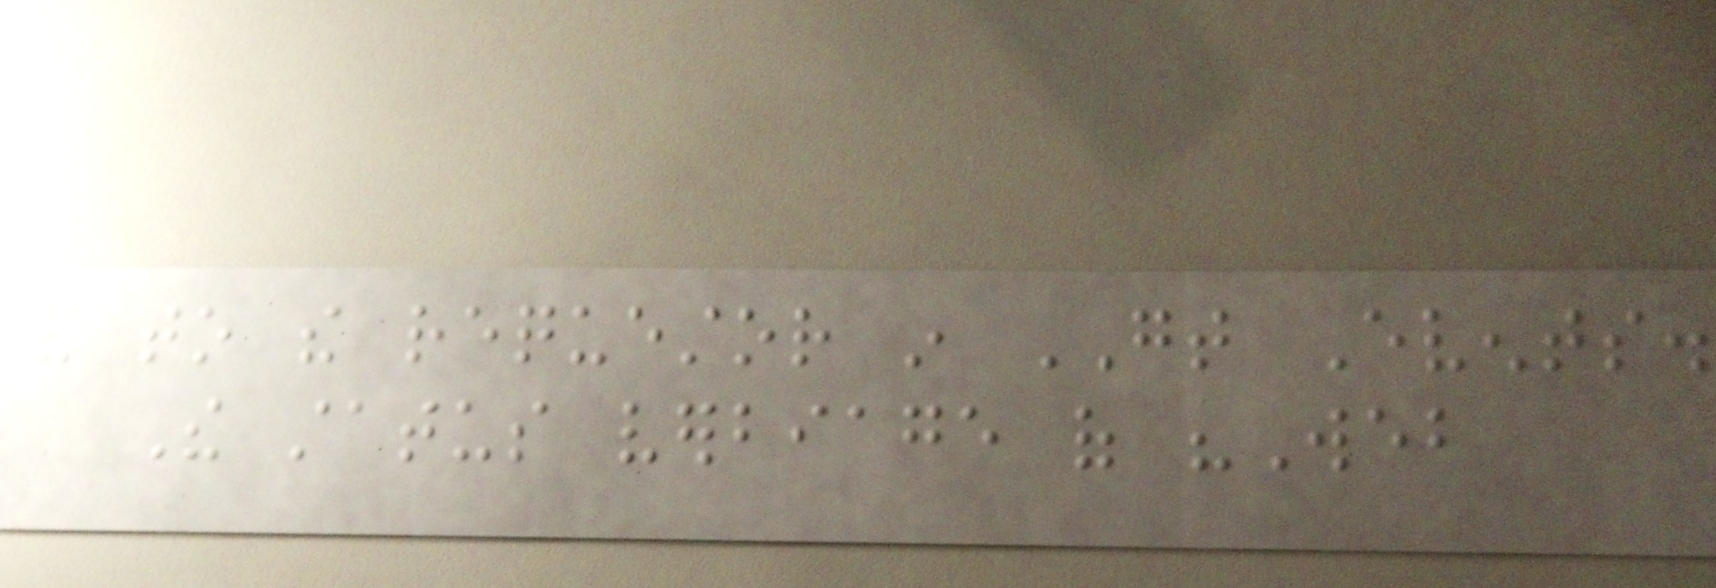and to the requestor in GT Events.
The status verbiage of "Web
